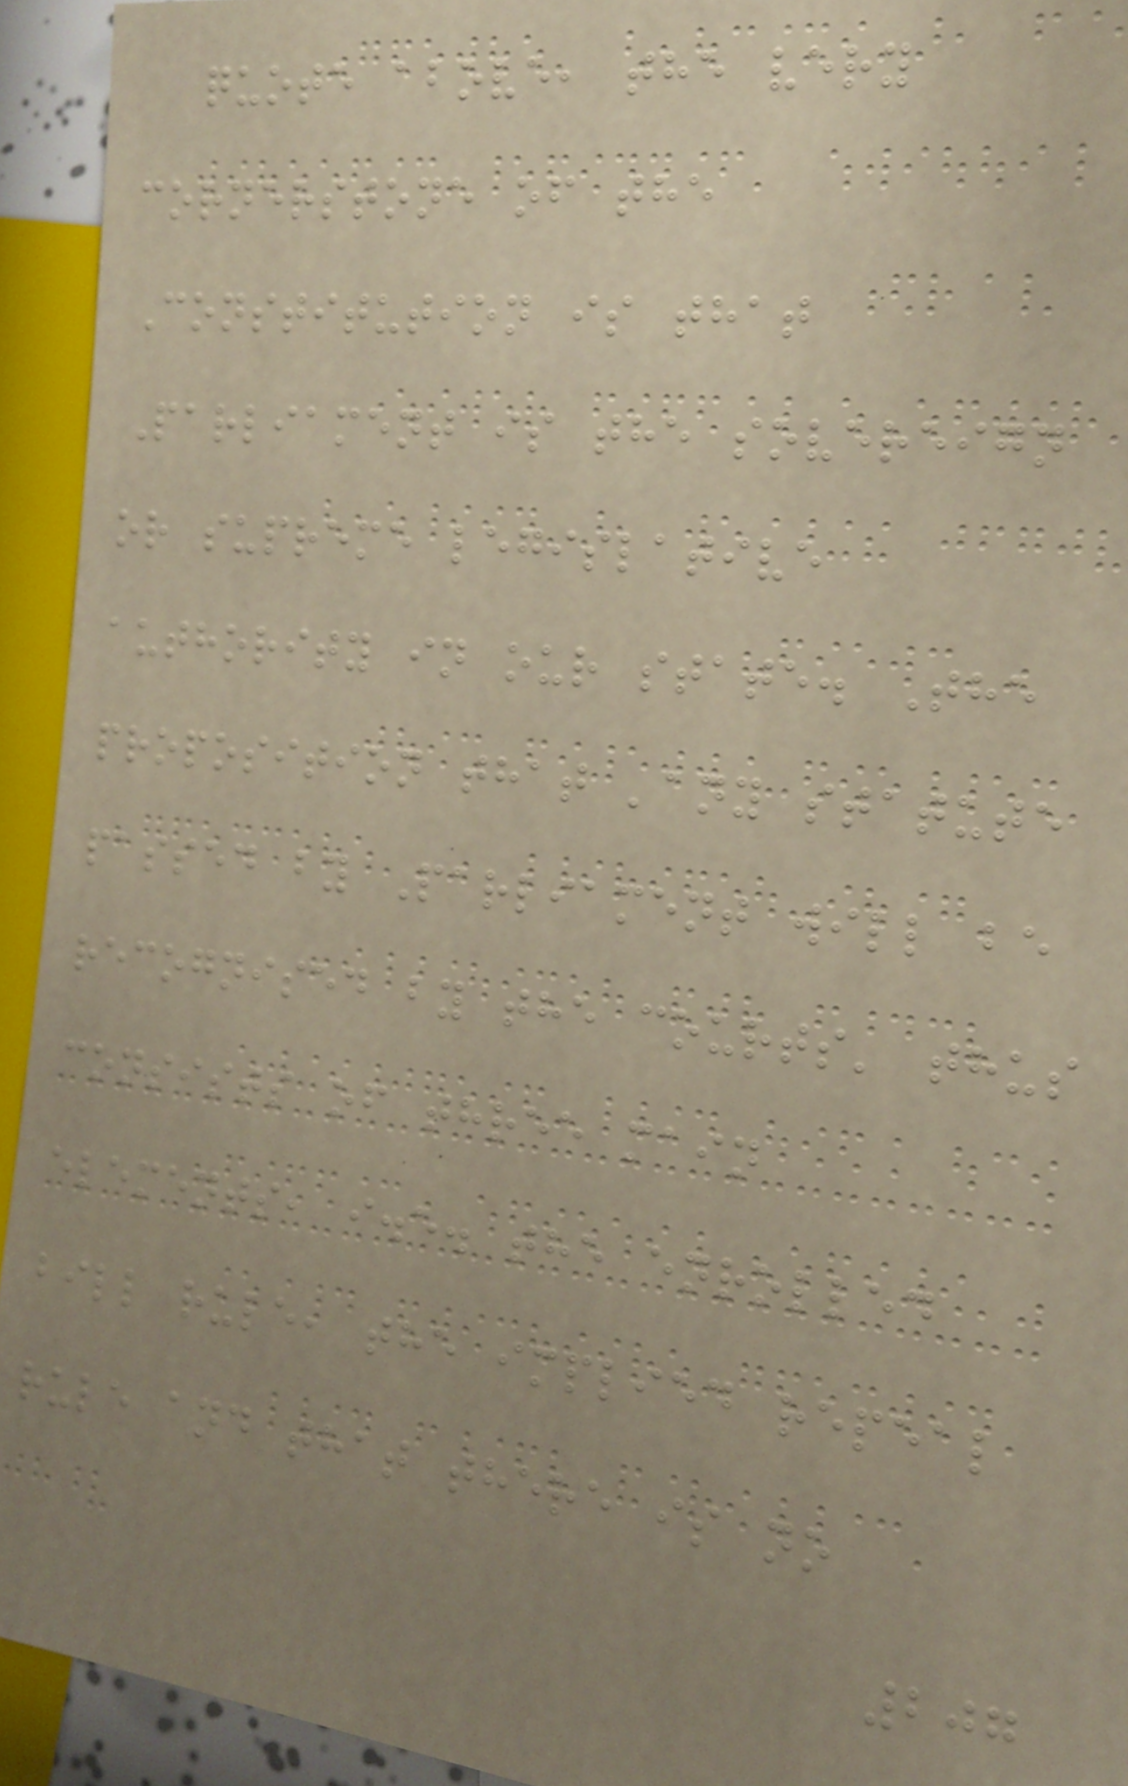quote above, the very
cornerstone of the
Constitution is that
Parliament is the sovereign
or supreme legislative
authority in our state. The
proposition that 'any statute
passed by Parliament will be
recognised by the courts' thus
consists of three main
elements, i.e. the enrolled
bill rule, the implied repeal
rule and that there is no
207
